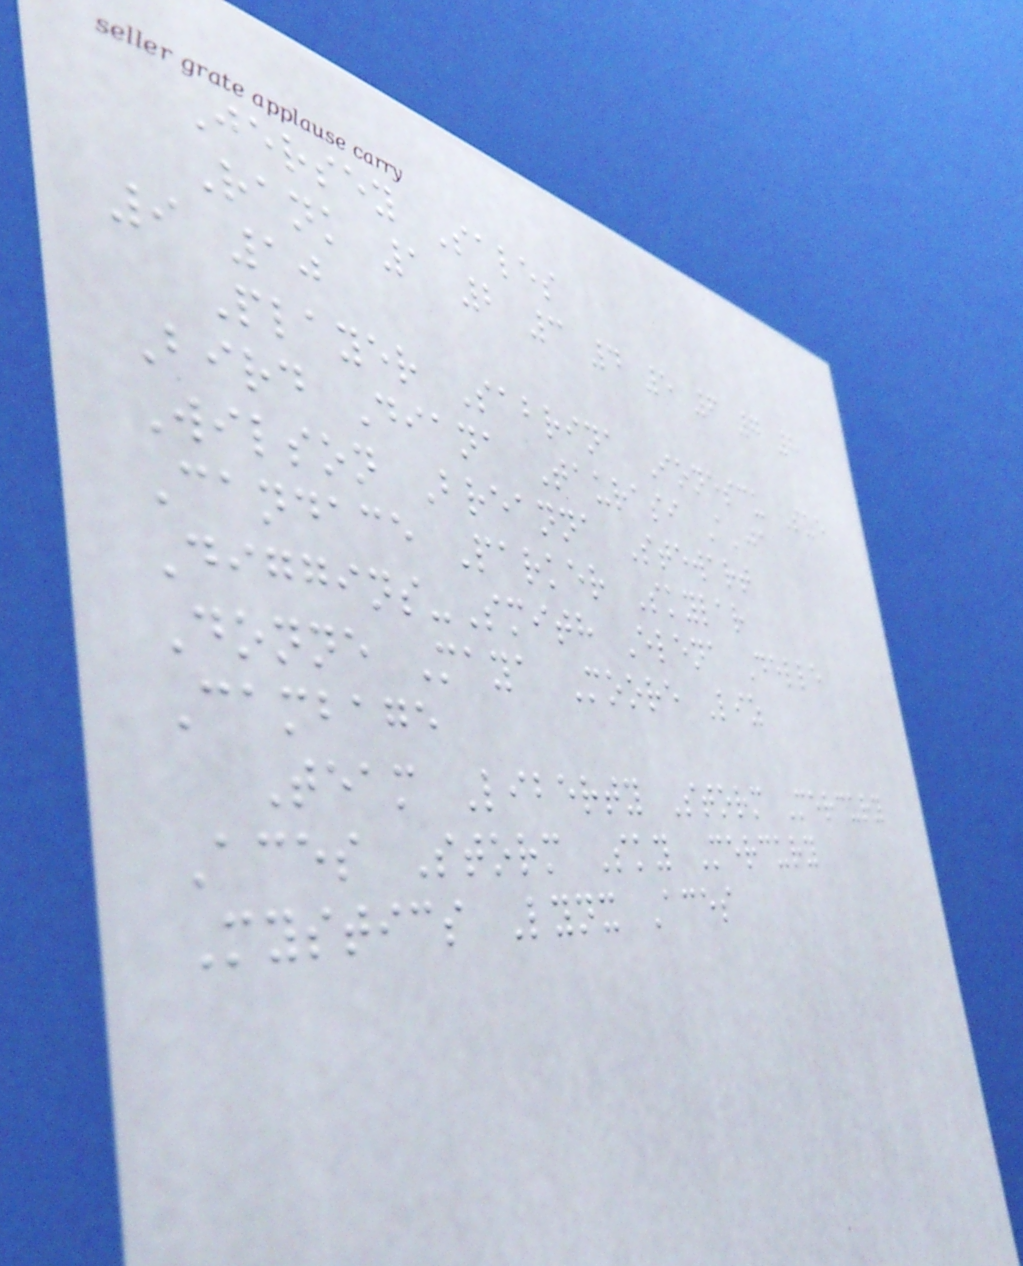Jersey Sales
Rank 1 2 3 4 5 6 7 8
9 10
Player Sabrina Ionescu Sue
Bird Diana Taurasi A'ja
Wilson Breanna Stewart
Candace Parker Skylar
Diggins-Smith Elena Delle
Donne Maya Moore Liz
Cambage
Team Liberty Storm Mercury
Aces Storm Sky Mercury
Mystics Lynx Aces
